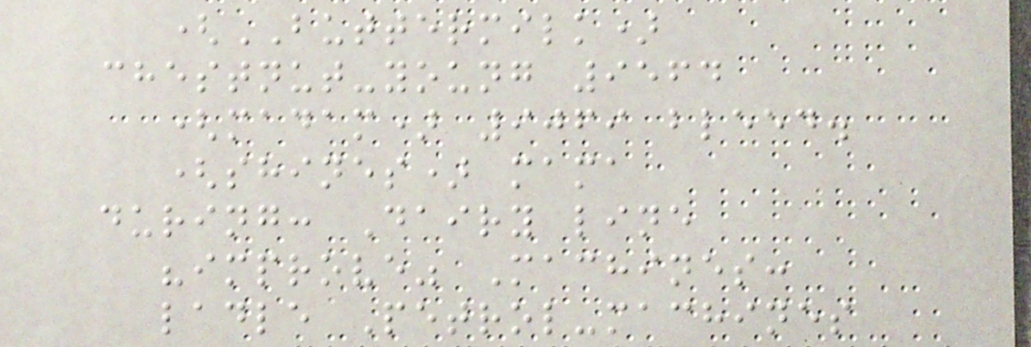(BUTTERMILK)
chestnut-young 9564
(madam) 9069 bleed.
(shines) mama
during: Dairy line
"improve" Machines:
ladle Petrol-machines
